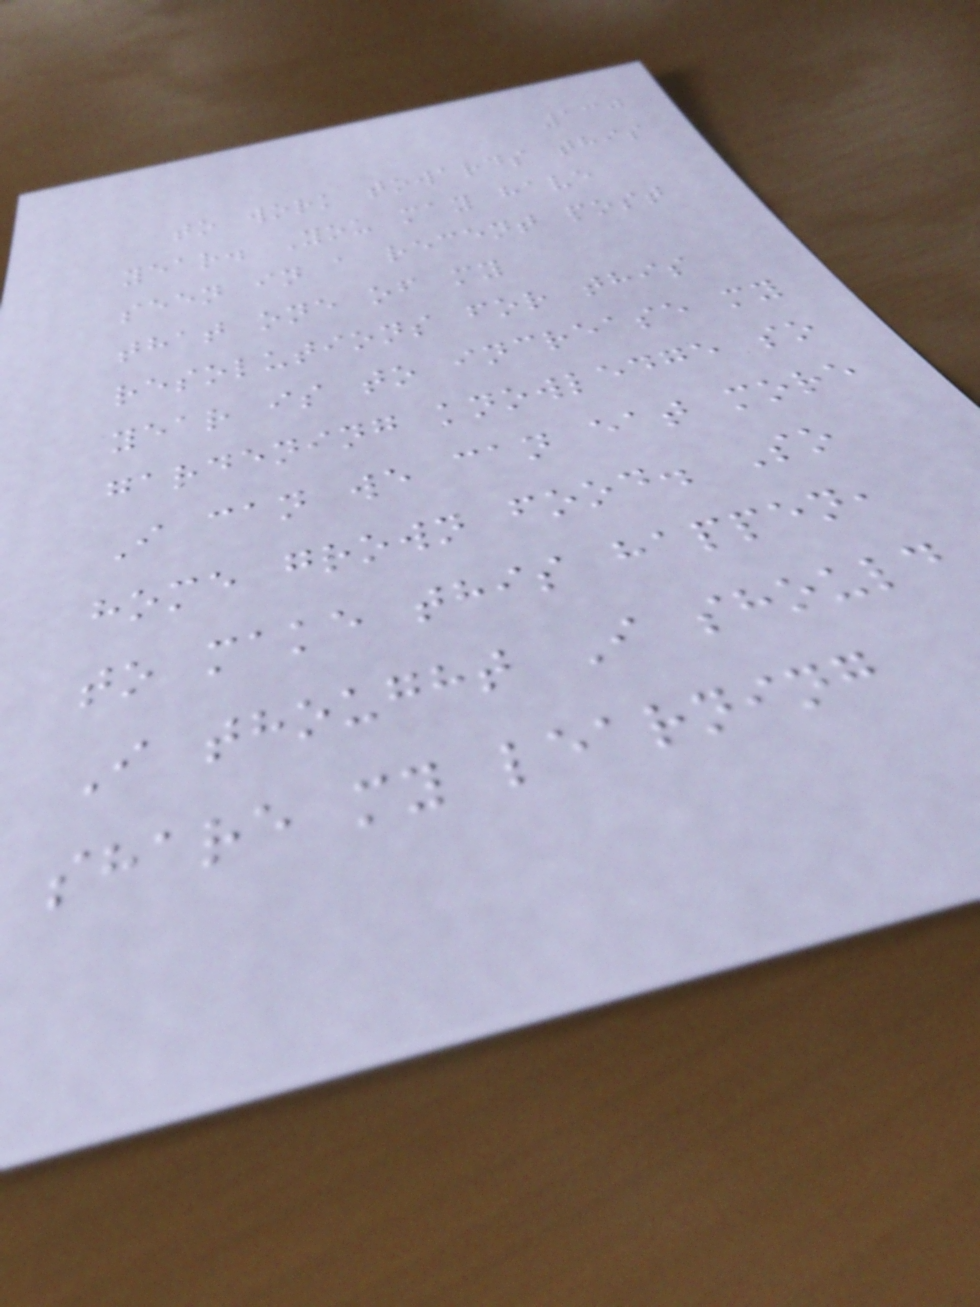130
to work towards this
year. You may have
seen in a recent post
that one of my
resolutions for this
year is to increase my
gardening knowledge so
I can we can eat more
home grown food. So
to make this happen,
I thought I should
share my learning
